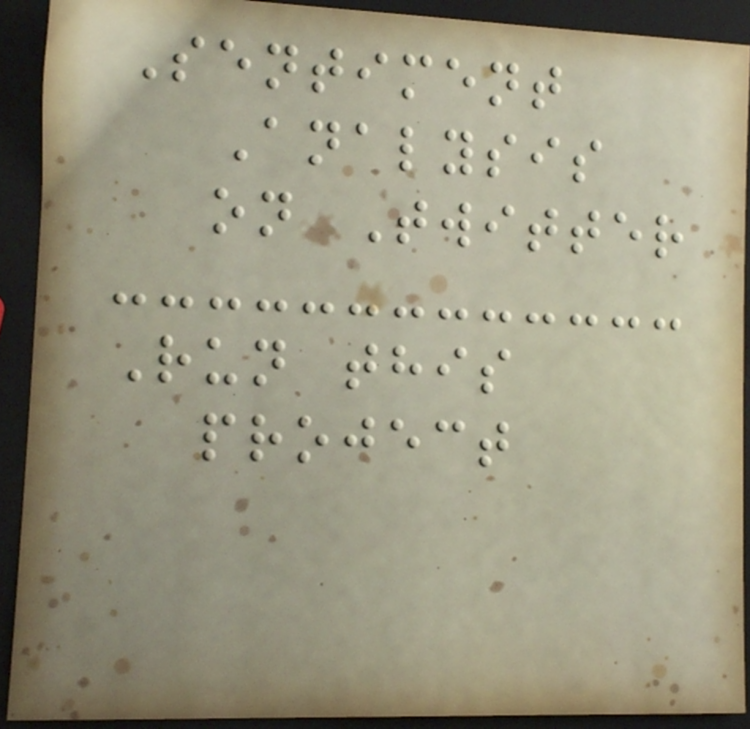Sentiment
Analysis
on Twitter
Run this
project
